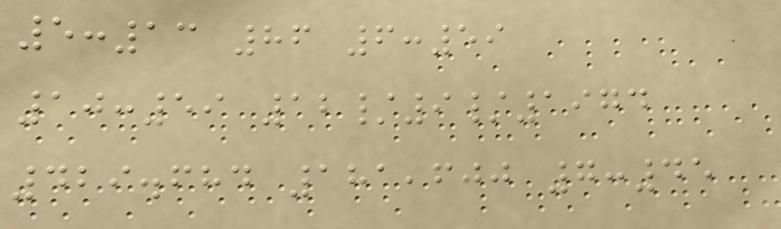5:13 86 6:59
10:59 12/9/1974
429.684 181,600 7:45
